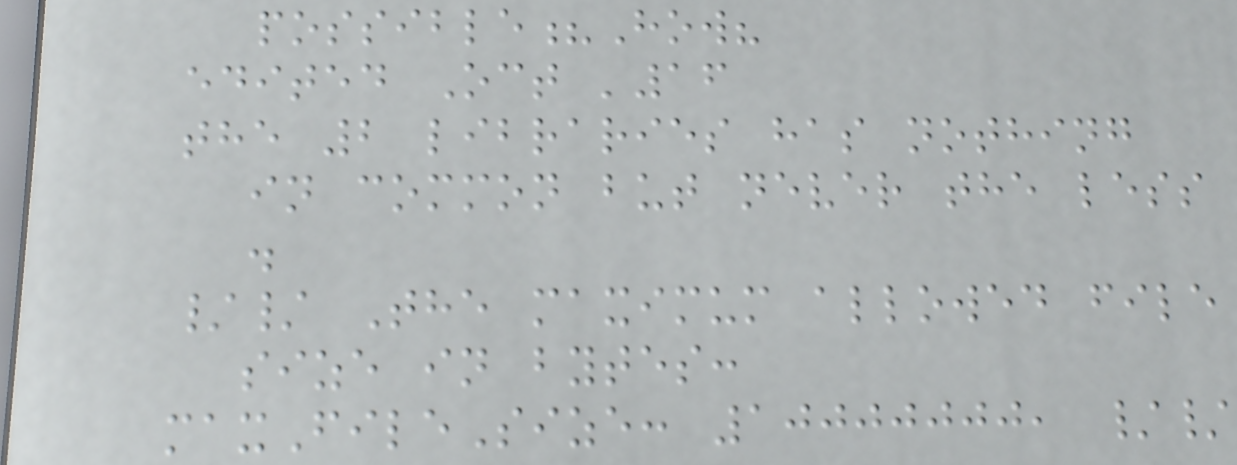possible?How?
edited Oct '16
the 2 libraries has nothing
in common but never the less
.
// The maximum allowed file
size in bytes:
maxFileSize: 10000000, //
